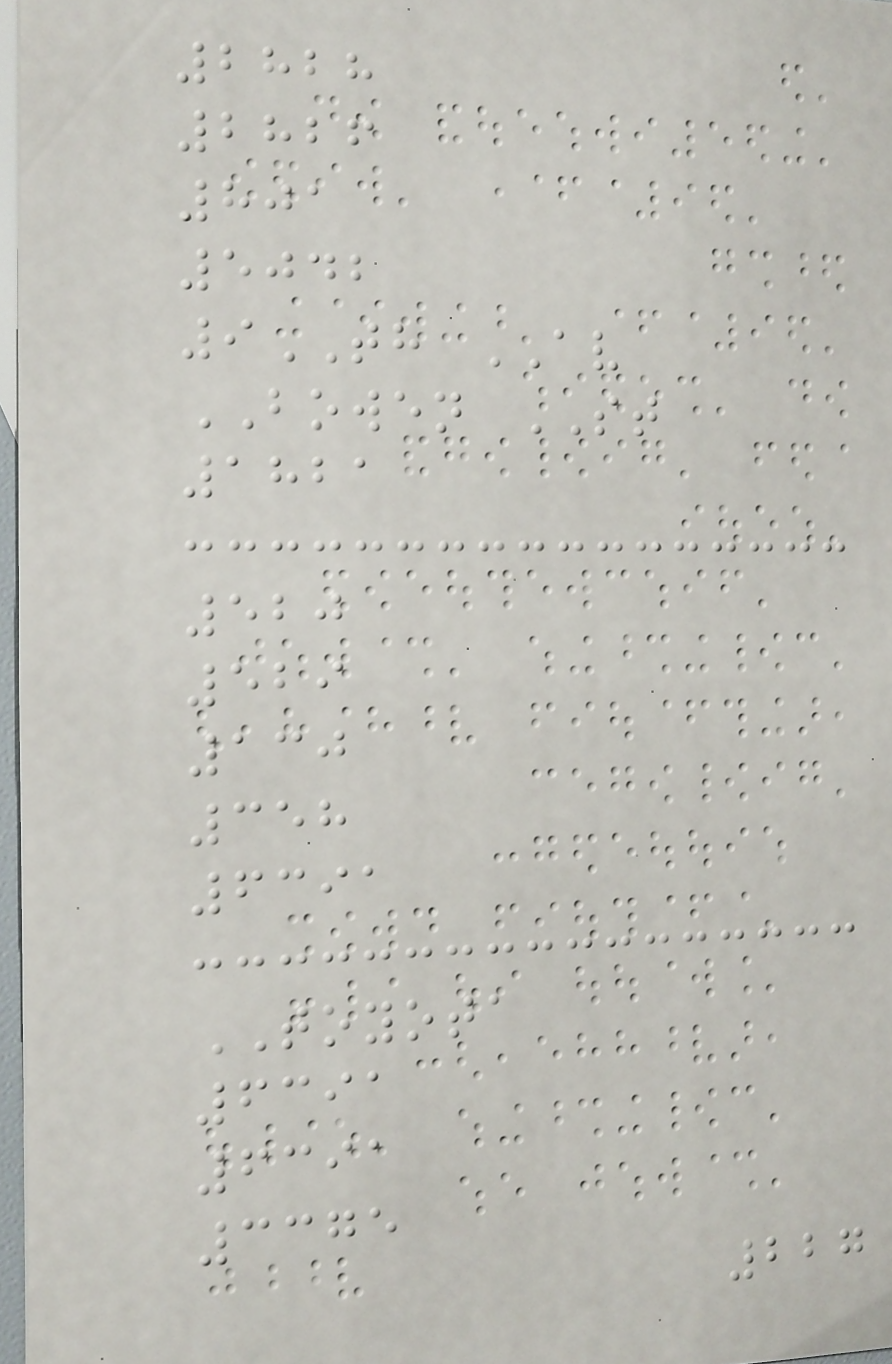2828
2826
801
5042
9TH AV
BOWEN ST
1821
520
529
130
358
6391
TOYOTA
6391
6391
3375
227
